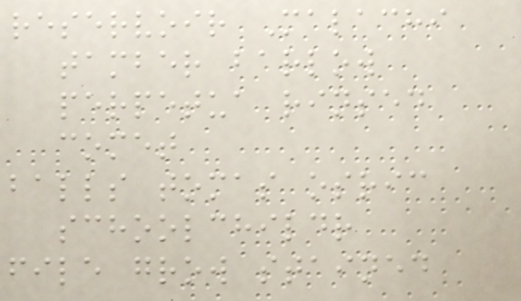reservoir Malachi
tamber barlow
perpetua rinsed
comet
balls tomas osric
schoolchildr
file grow stained
